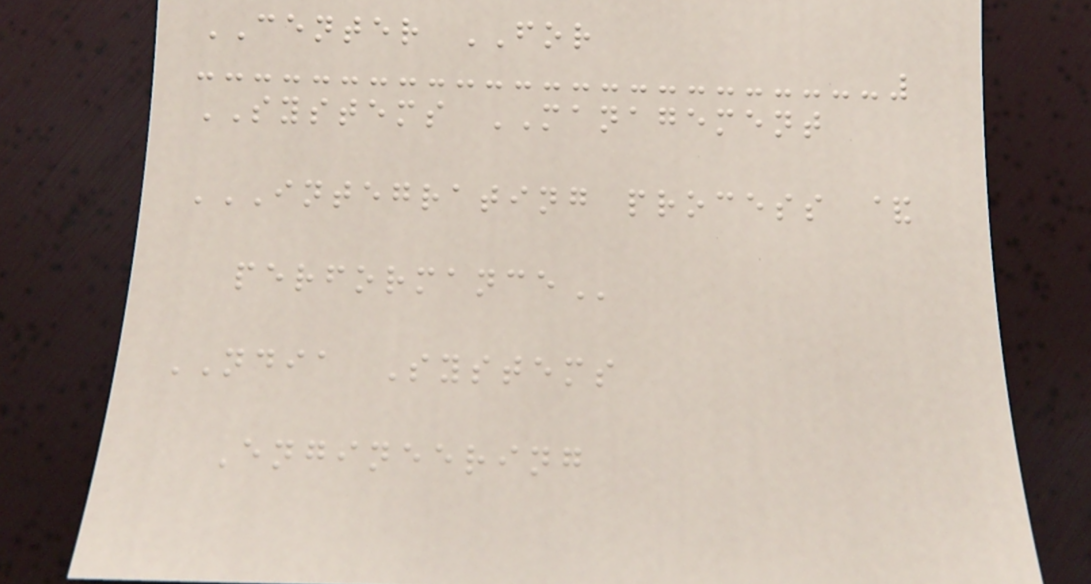CENTER FOR
SYSTEMS MANAGEMENT
INTEGRATING PROCESS &
PERFORMANCE
NDIA Systems
Engineering
